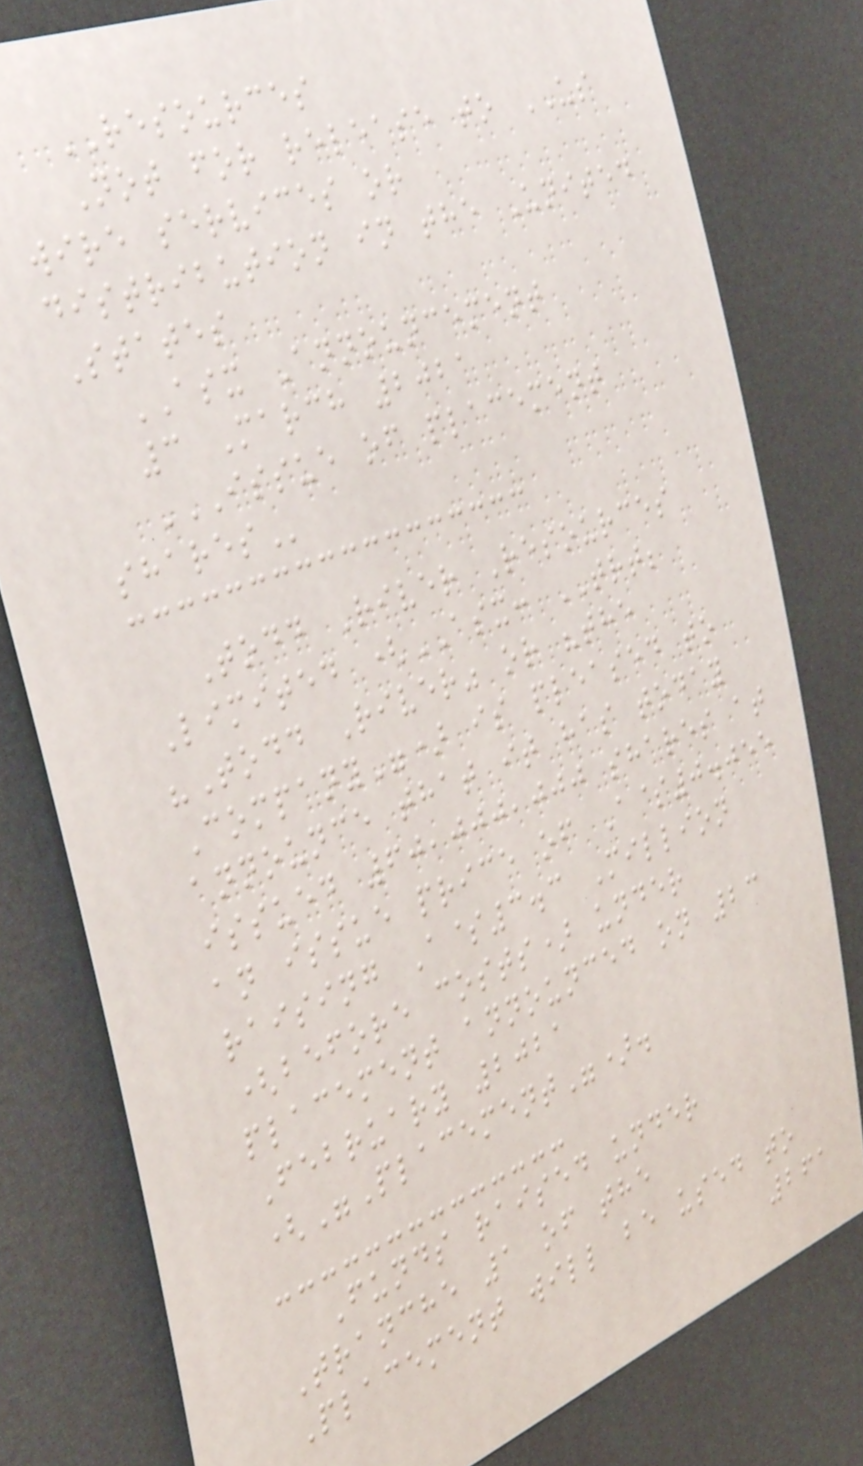RESOURCES
Not for release to US
wire services or
distribution in the United
States
ASX Announcement
3 March 2021
ISSUE OF PLACEMENT
SHARES
Todd River Resources
Limited (ASX: TRT;
"Todd River" or "the
Company") is pleased to
announce that it has today
issued 60,000,000 shares at
an issue price of A$0.055
raising A$3.3 Million
(before costs) under
placement announced on 23
February 2021
("Placement").
Funds raised under
Tranche 1 of the
Placement will be used to
261
